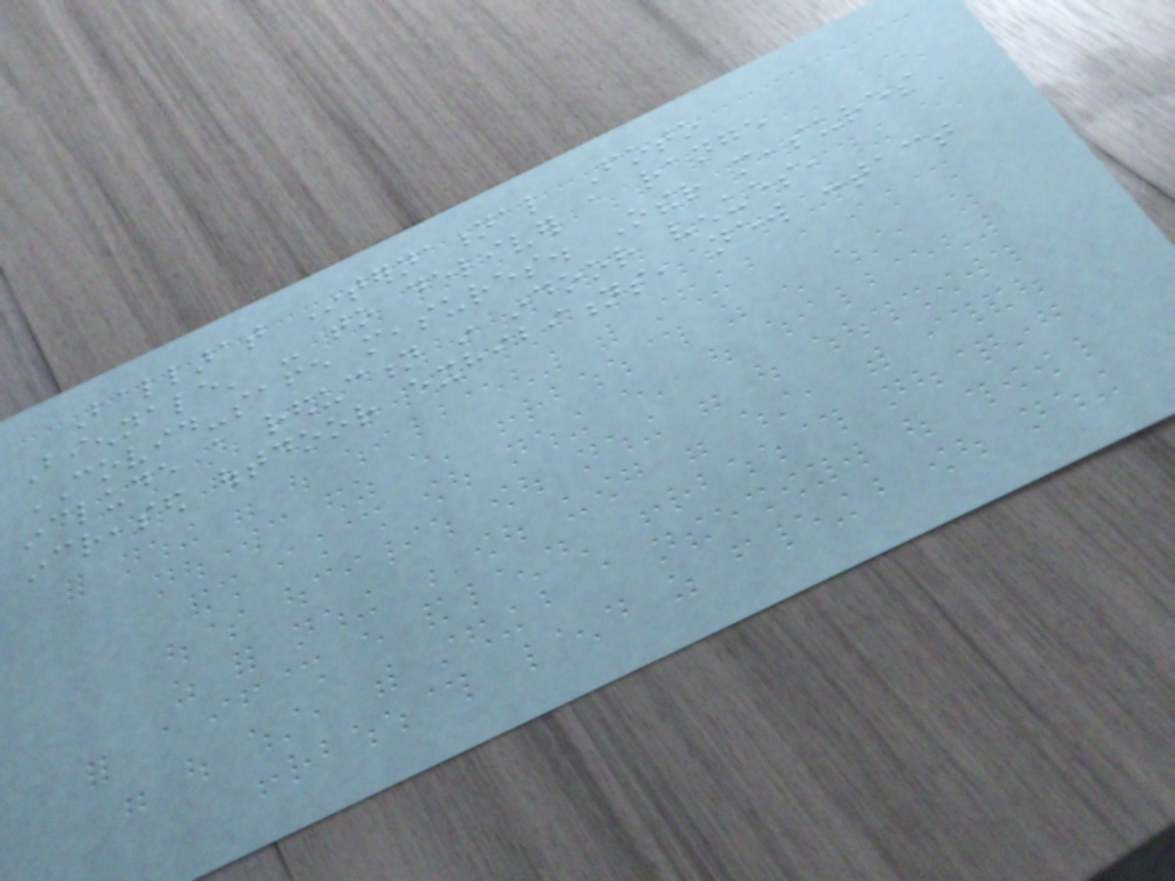Ballarat International Foto
Biennale' - to deliver a range
COVID-safe measures. Other measures
include a reduction in indoor venues,
increased outdoor exhibitions, new contact
